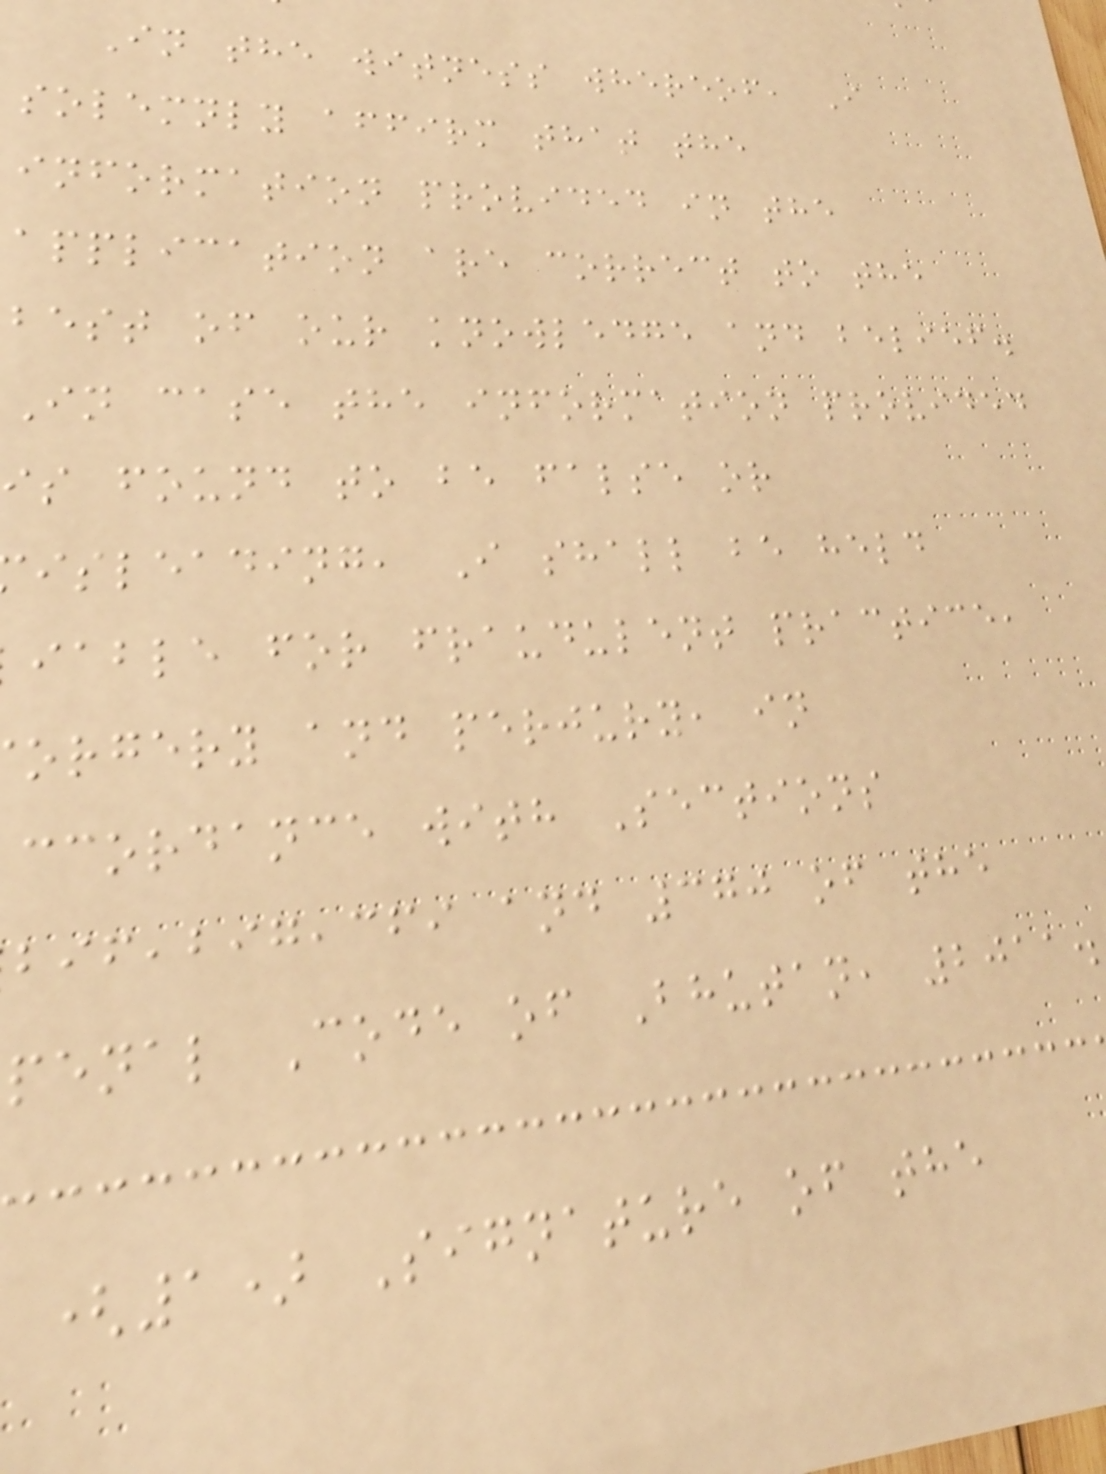In the witness whereof, I
solemnly affirm that the
information provided in the
application are correct to the
best of our knowledge and belief.
In case the information provided
is found to be false or
isleading, I shall be held
iable for fraudulent practice,
orgery and perjury, in
ccordance with Sections
,cfi and 370 of the
penal Code of Bhutan, 2011.
(1) Signature of the
